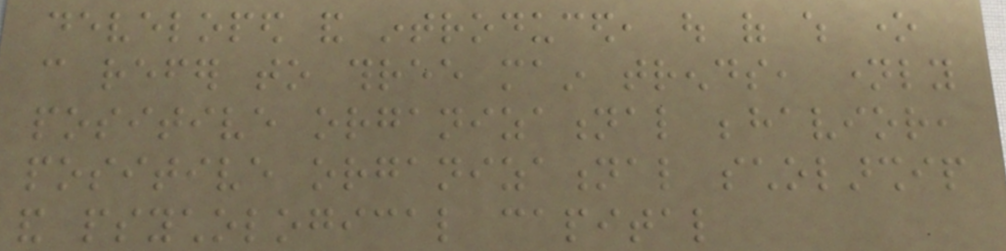developed and introduced, out of which one
can refer to three main trends, namely
positive organizational behavior,
positive organizational scholarship
and psychological capital
